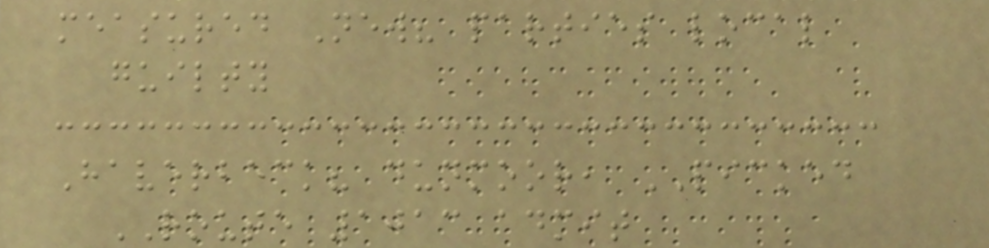measured New? parties local
guilty
Haverbeck? dunmoor, PICKED
ROUTE 1013 admit
